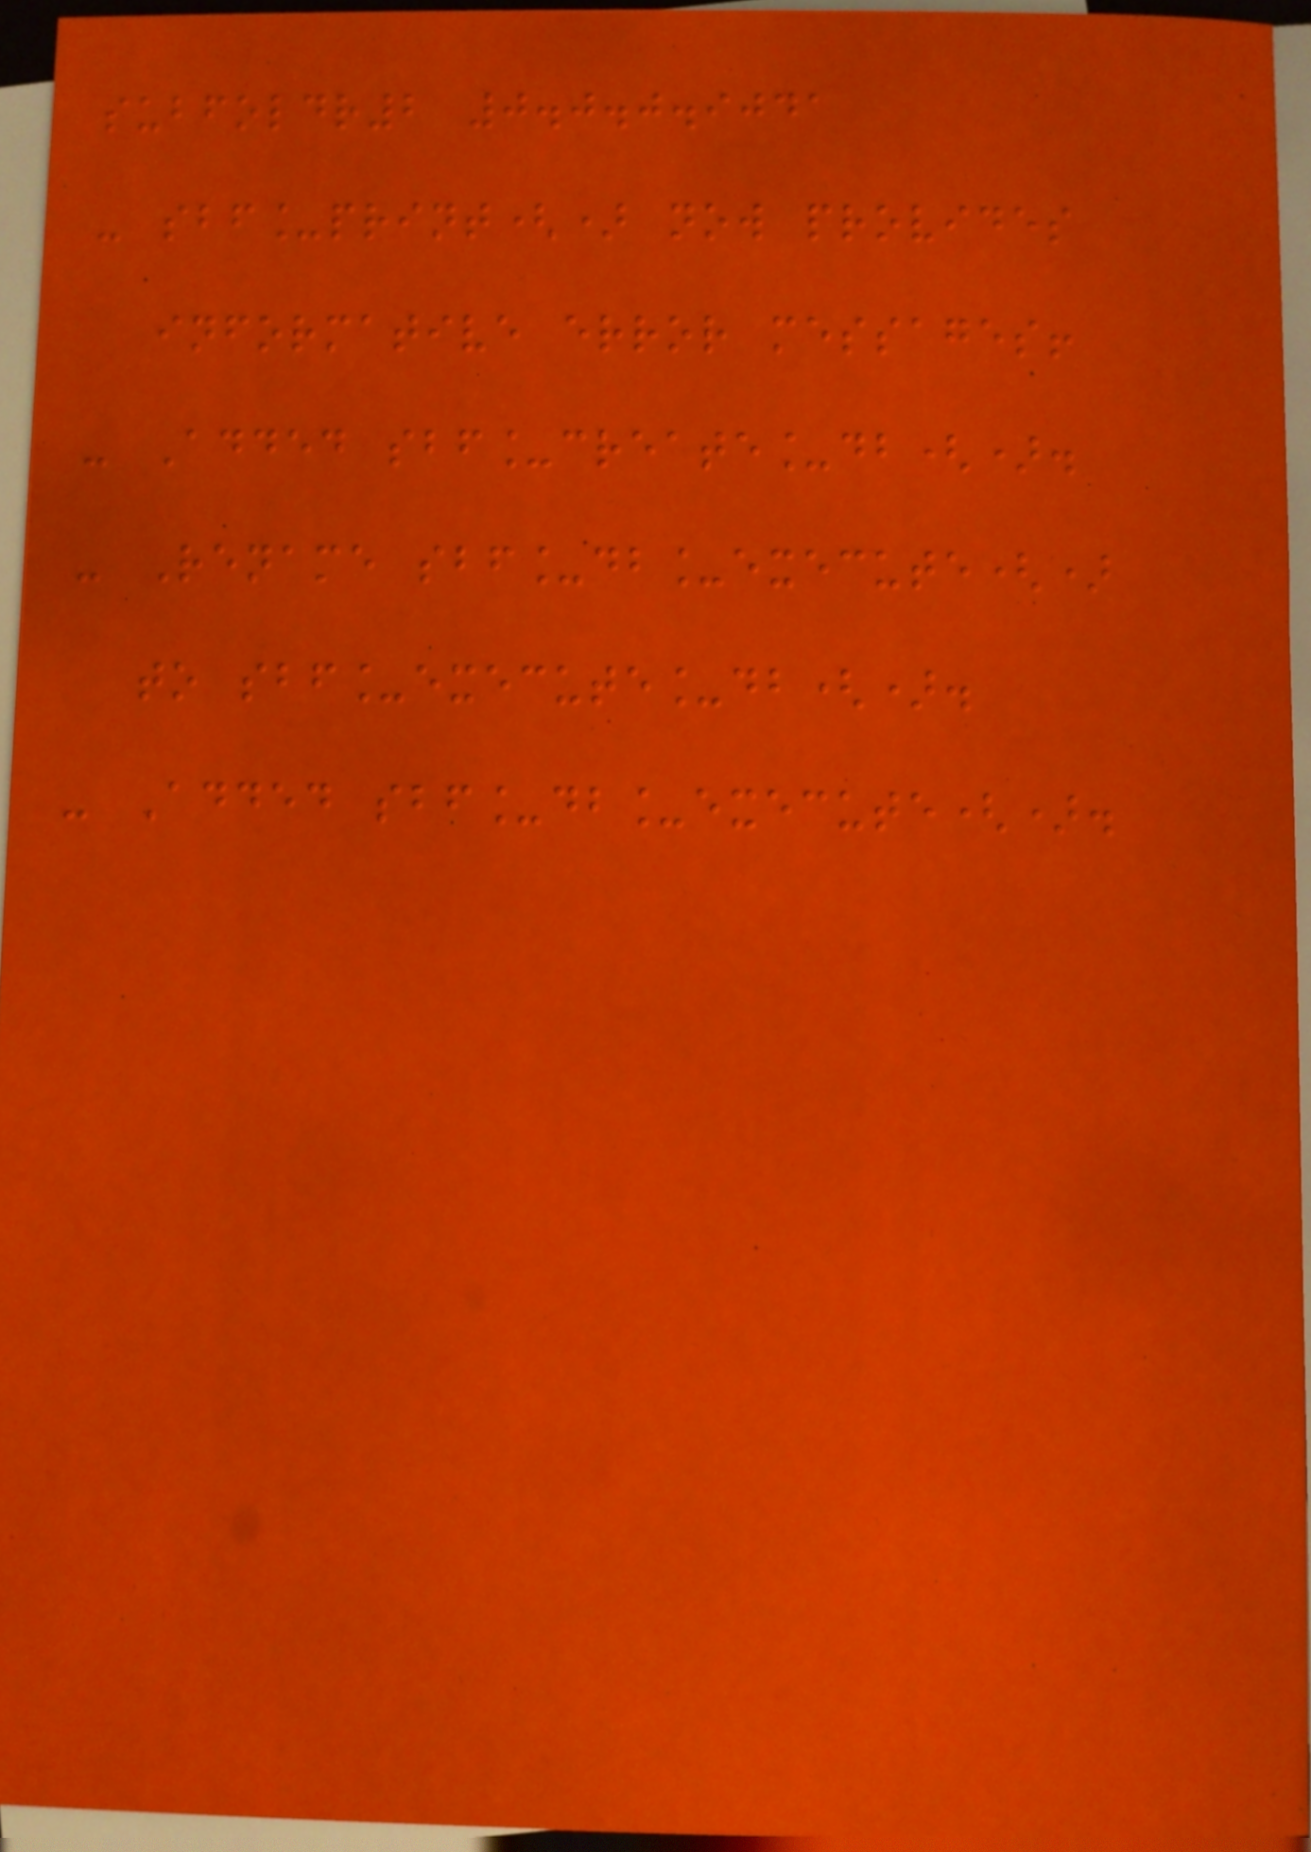subfoldr2 0.0.0.9041
- sbf_print() now provides
informative error messages!
- Added sbf_create_db().
- Rename sbf_db_execute()
to sbf_execute_db().
- Added sbf_db_execute().
